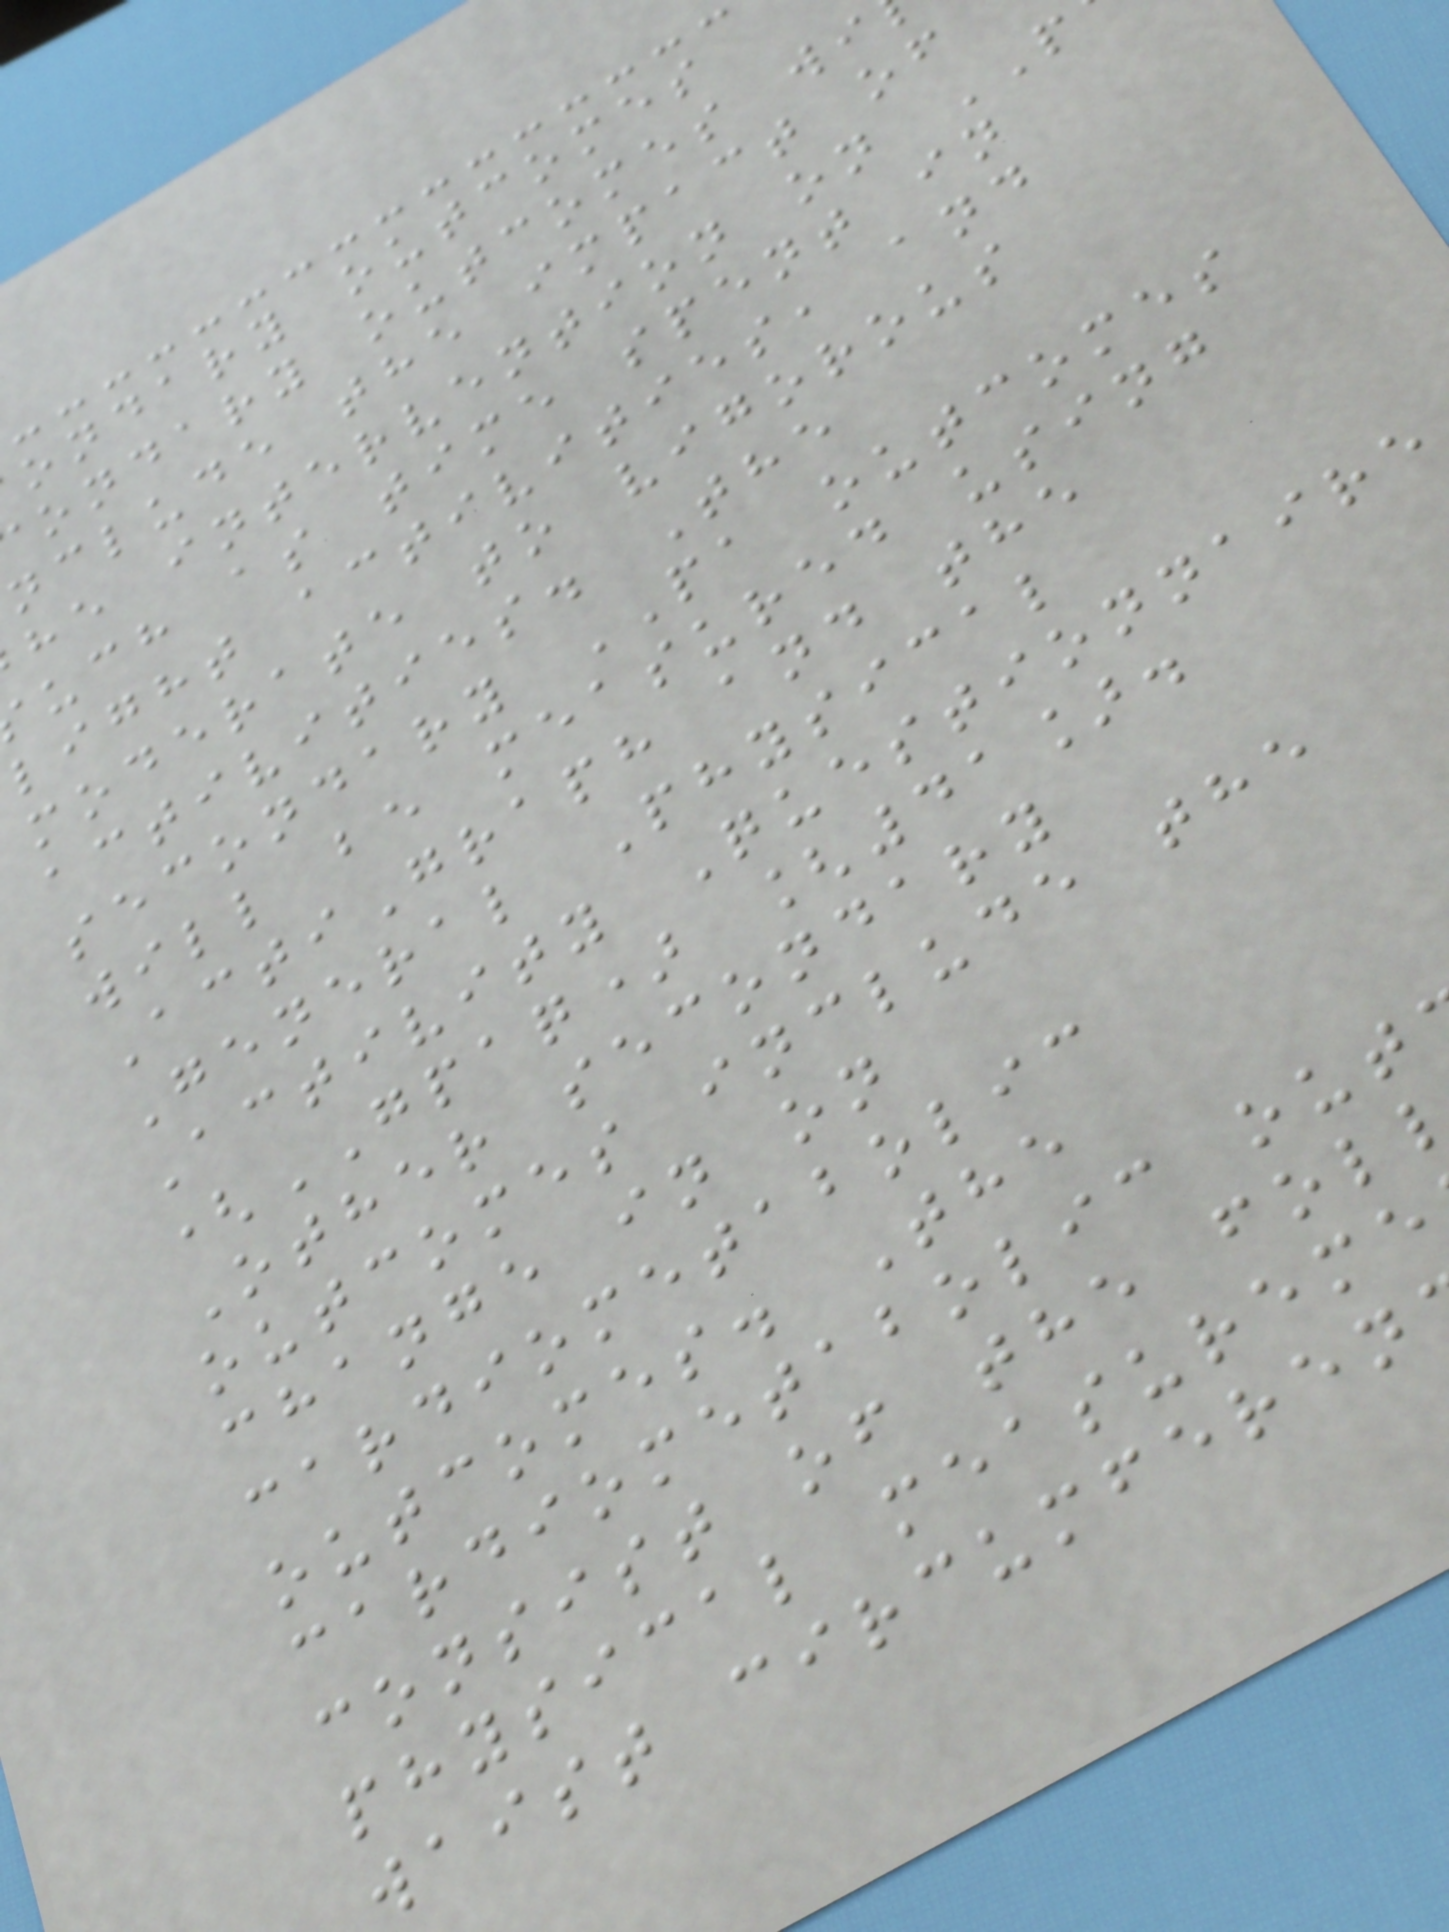ondary outcomes
ondary outcomes wi
nclude the impact of
he intervention on
uch as time spent in
light activities, and
moderate to vigorous
activities. The
secondary PA outcomes
will be measured using
ActiGraph and the
General Physical
Activity Questionnaire
(GPAQ) [41].
Other secondary
outcomes include the
change in on
cardiometabolic
outcomes. The
cardiometabolic out
consist of the fol
physical measureme
waist circumferen
